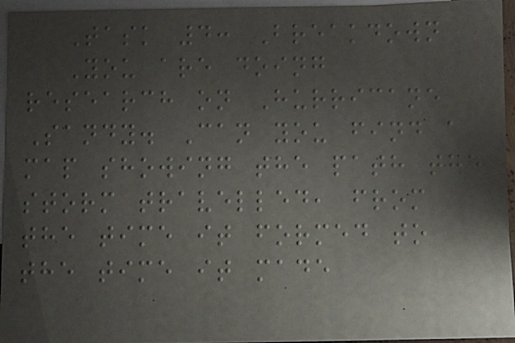Task 4: Breakdown
You are doing
research on Hurricane
Sandy. Can you find a
map showing the path the
storm travelled, from
the time it formed to
the time it made
